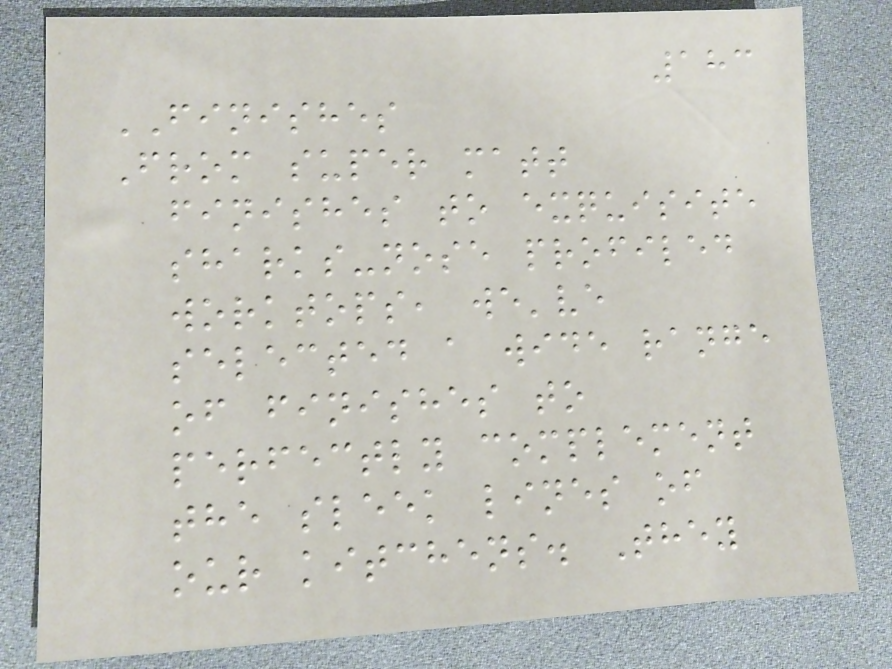183
FINISHES
From super matt
finishes to exquisite
sharks-nose profiled
worktops, we've
selected a wide range
of finishes to
perfectly complement
the sleek lines of
our kitchens. They
